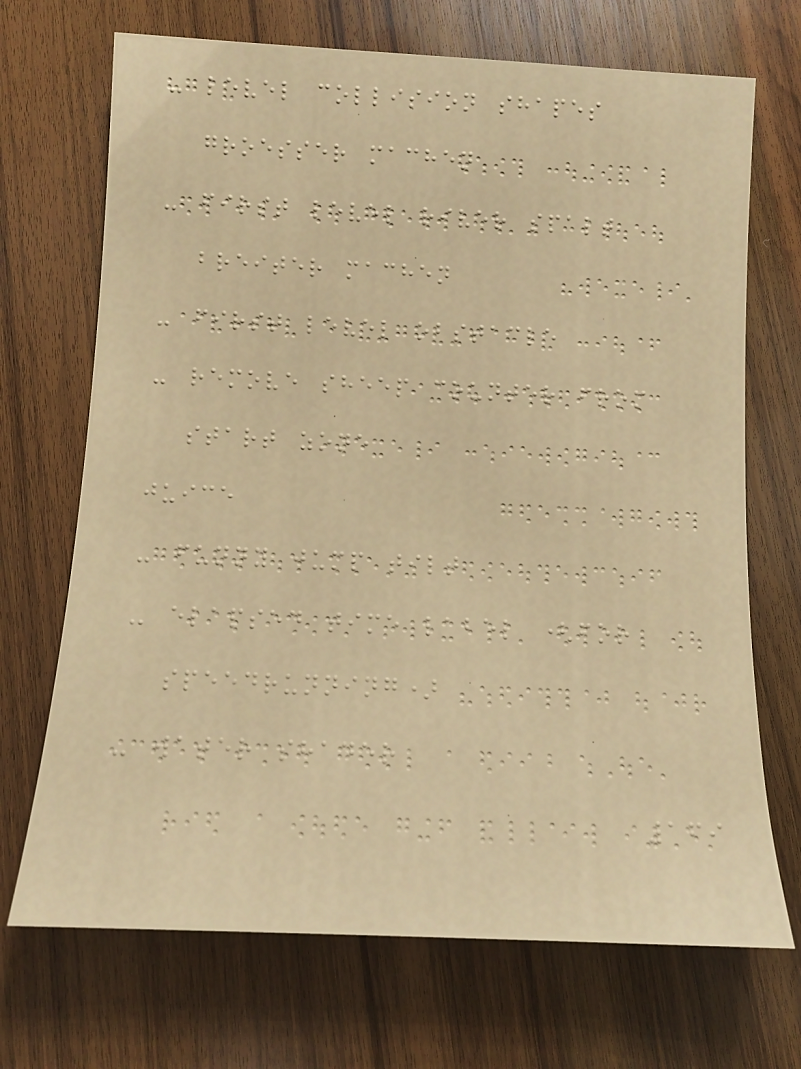- level collision shapes
groesser machen
- first level river spalt
breiter machen
- first level obstacle
- remove sheep counter from
start zone
juice
- funny jump tilt
- elapsed time label (for
speedrunning)
- water shader
169
